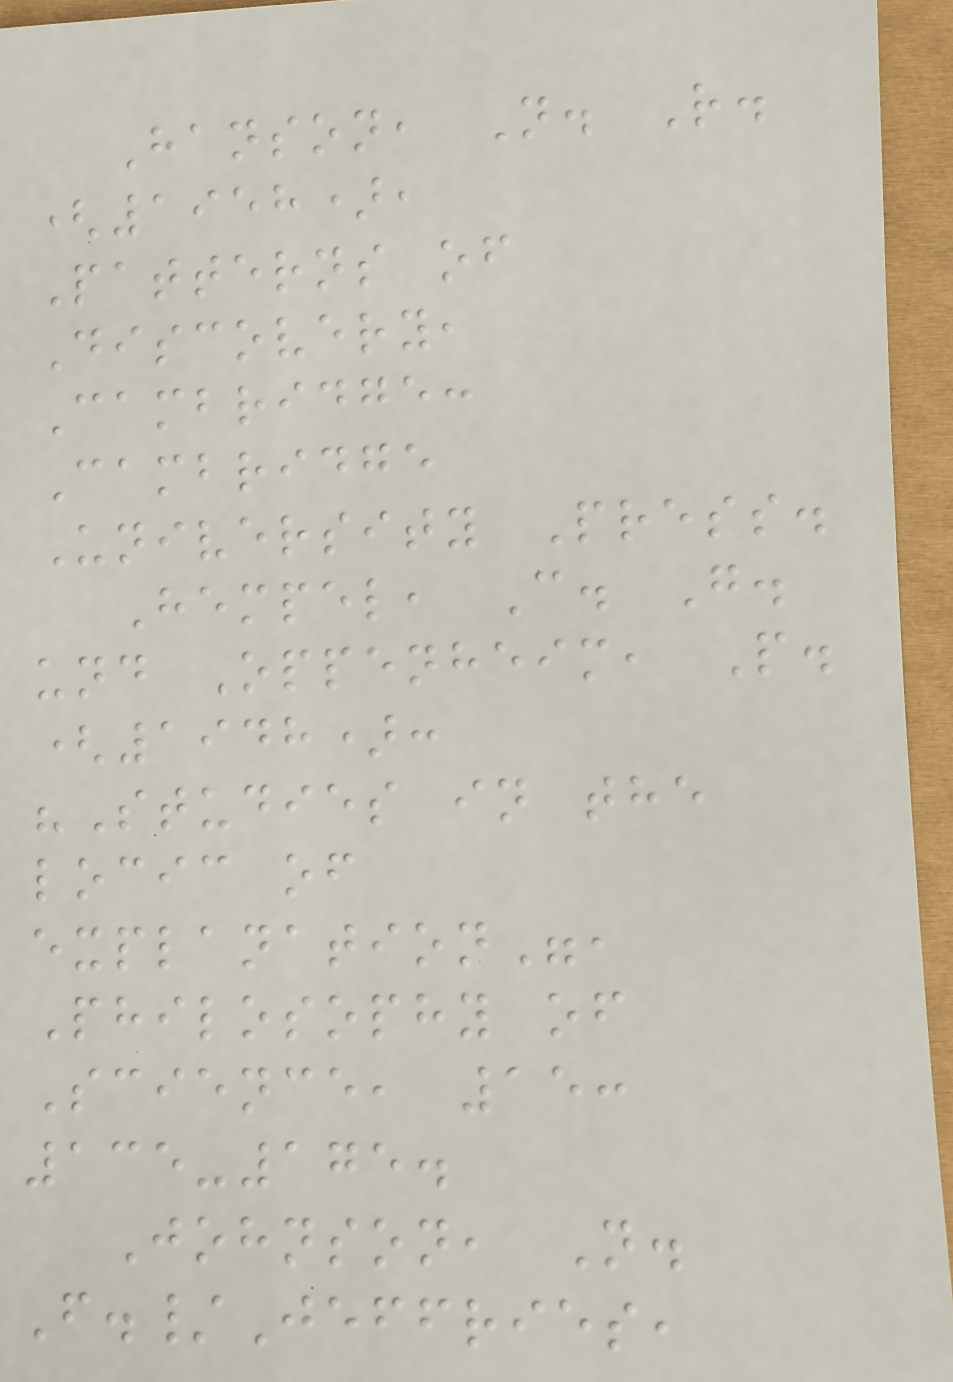Hanson, N. R.
(1958),
Patterns of
Discovery,
Cambridge:
Cambridge
University Press.
Hempel, C. G.
und Oppenheim, P.
(1948):
"Studies in the
locic of
explanation",
Philosophy of
Science, 15:
135-175.
Johnson, N.
F./Jeffries,
